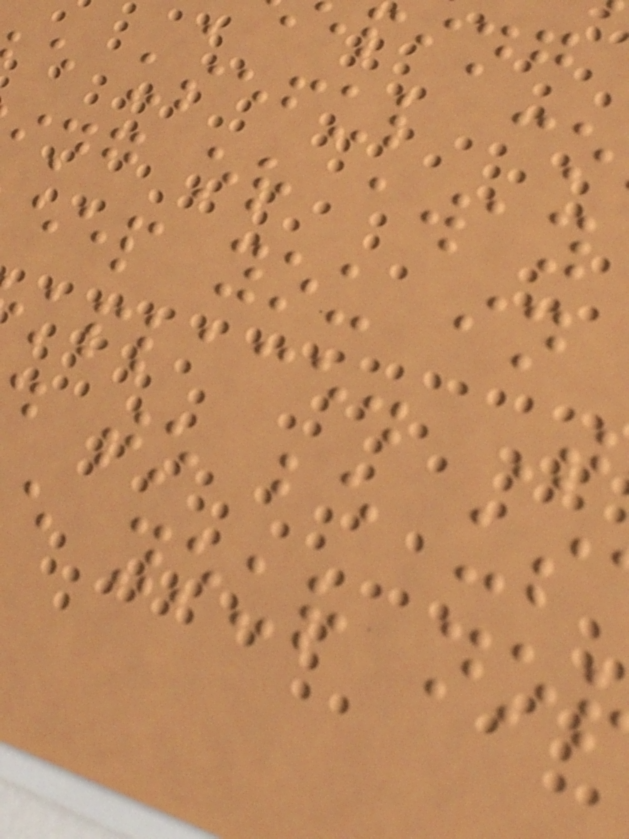e useful co
ing or away
eep you in
kplace. T
to be us
e your no
